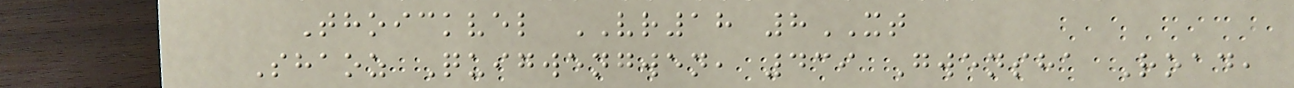Thoickvel VR18 8XT
Shaoz Quigwengwen, 439 Gwensha Road,
